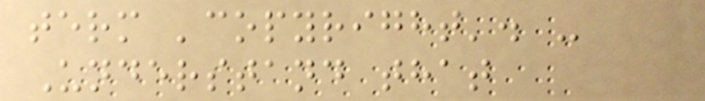term 'copyright'. -
Understand that
